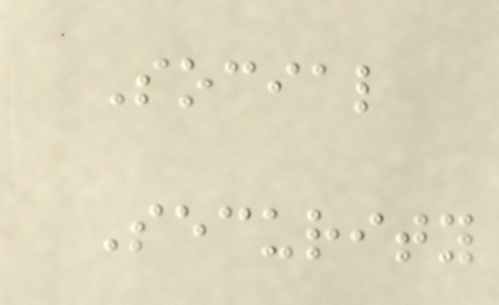Social
Security
